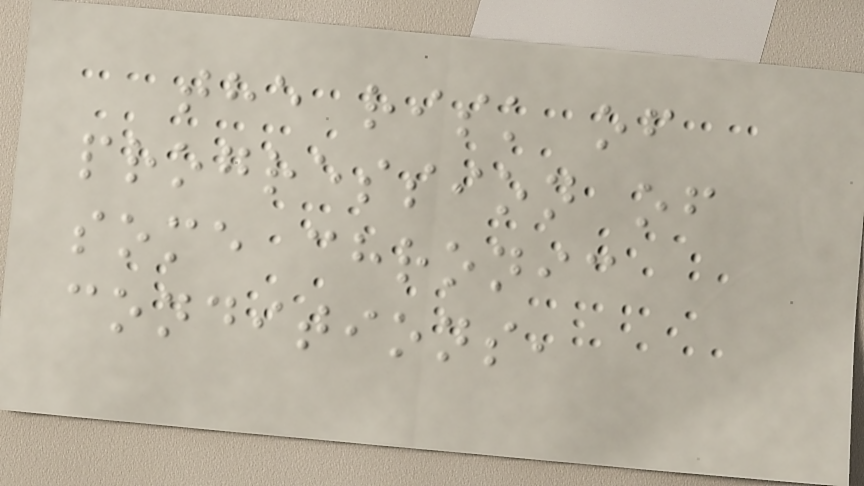the risk of
progression of
some chronic
conditions,
